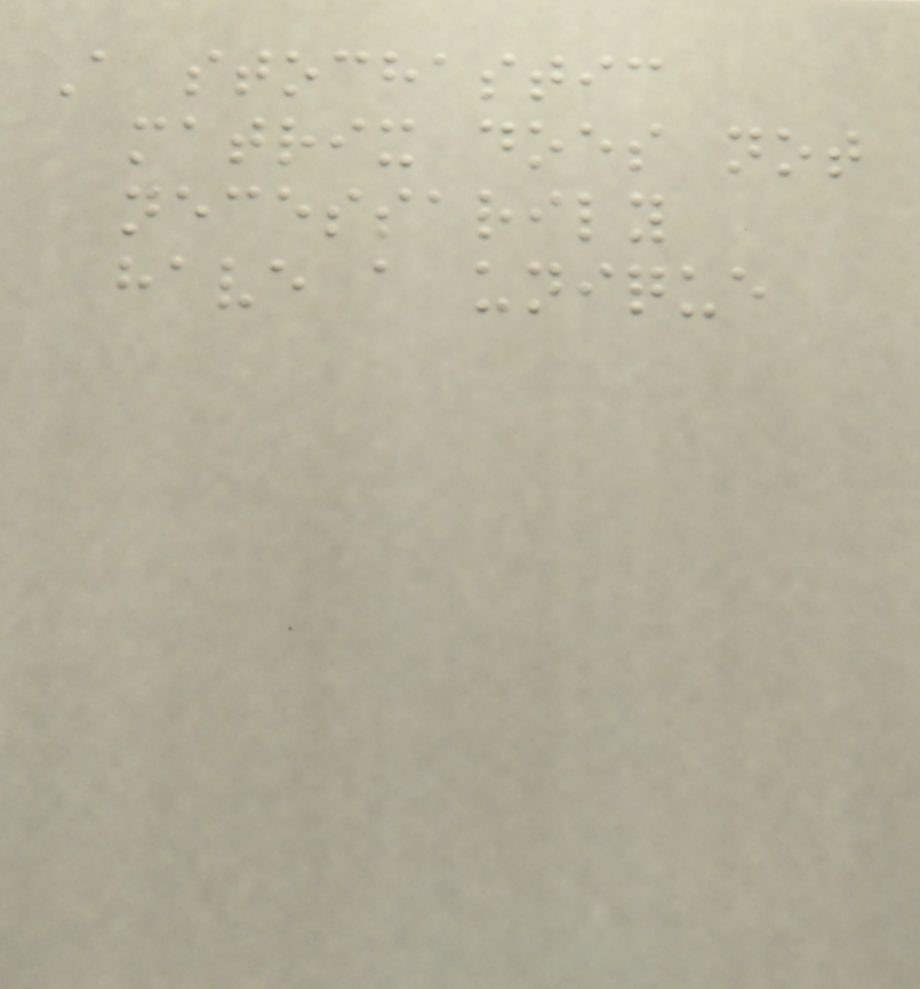A stochastic
matrix does not
necessarily
have a unique
